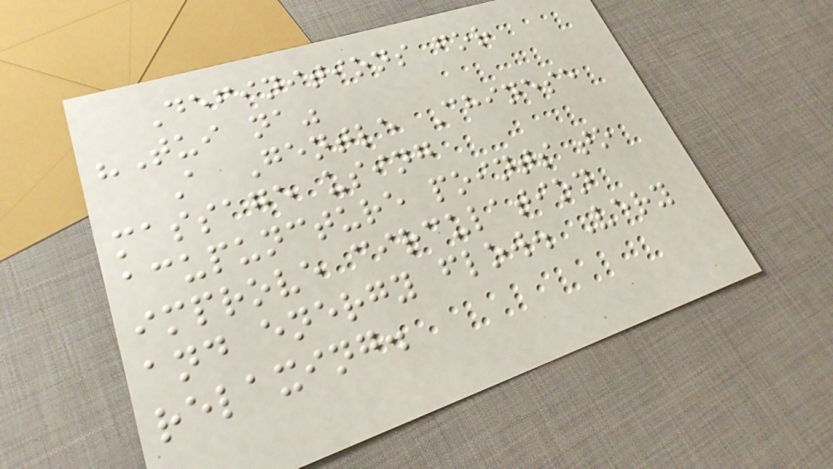Definitions for
"Tui na"
A Gentle Chinese
massage using
acupuncture points to
improve circulation
and energy flow. Very
relaxing.
